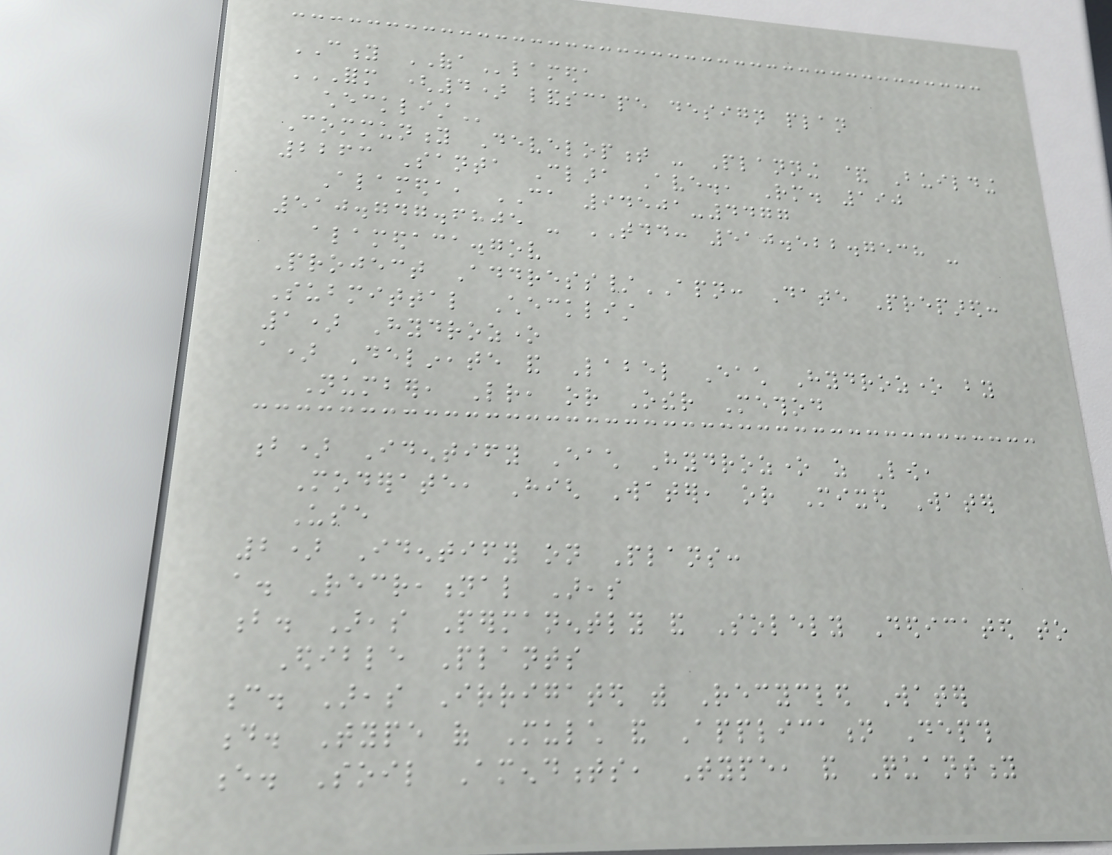CITY OFAlameda
FORM (4) LANDSCAPE DESIGN PLAN
CHECKLIST
Community Development - Planning & Building
2263 Santa Clara Ave., Rm. 190
Alameda, CA 94501-4477
510.747.6805 - TDD: 510.522.7538 -
alamedaca.gov
Project Address/APN: Date Prepared:
Submittal Checklist
1) Hydrozone
a) Delineate and Label Each Hydrozone by
Number, Letter, or Other Method
b) Identify Each Hydrozone as Low,
Moderate, High Water, or Mixed Water
Use
2) Identify on Plans:
a. Recreational Areas
b. Areas Permanently and Solely Dedicated to
Edible Plants
c. Areas Irrigated with Recycled Water
d. Type of Mulch and Application Depth
e. Soil Amendments, Type, and Quantity
